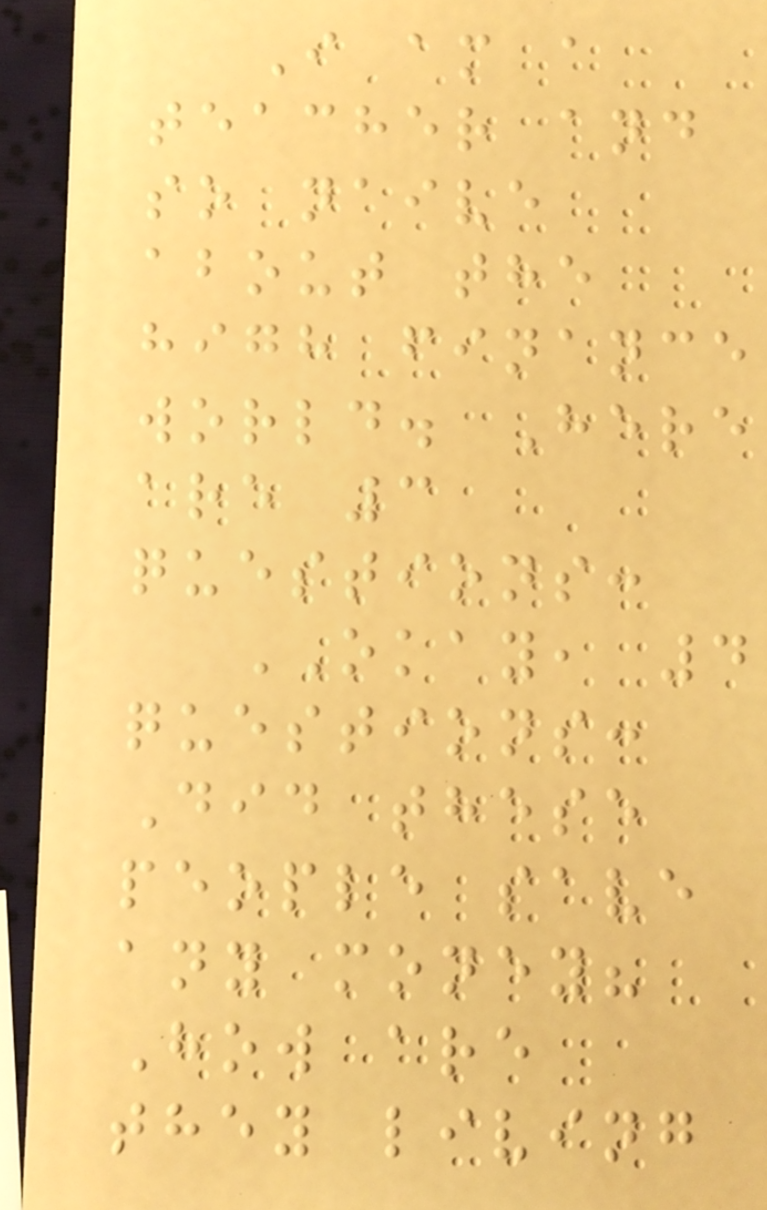I am a
teacher and
so naive
about the
high finance
world. Here
are 3
questions:
OKAY, 4
questions:
Did these
people save
any money?
How are
they living
